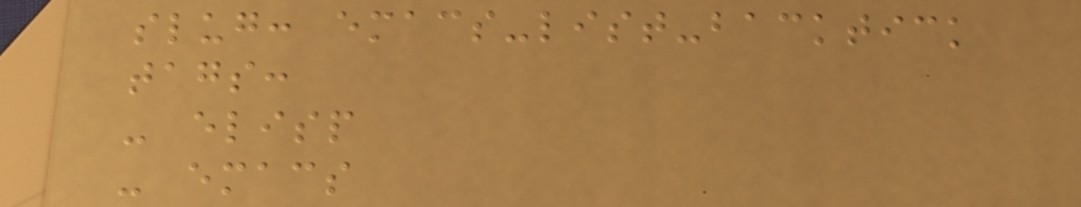slug: emacs-list-backtick
tags:
- elisp
- emacs
